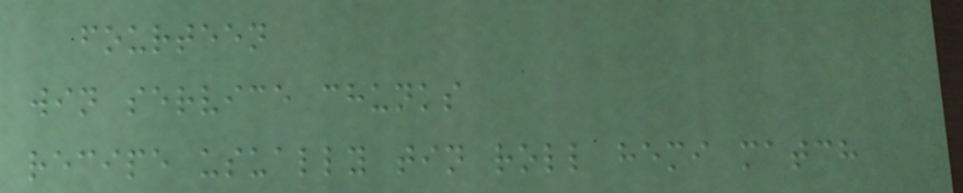fourteen
win service chunks
recipe usually tin roll hemi match
